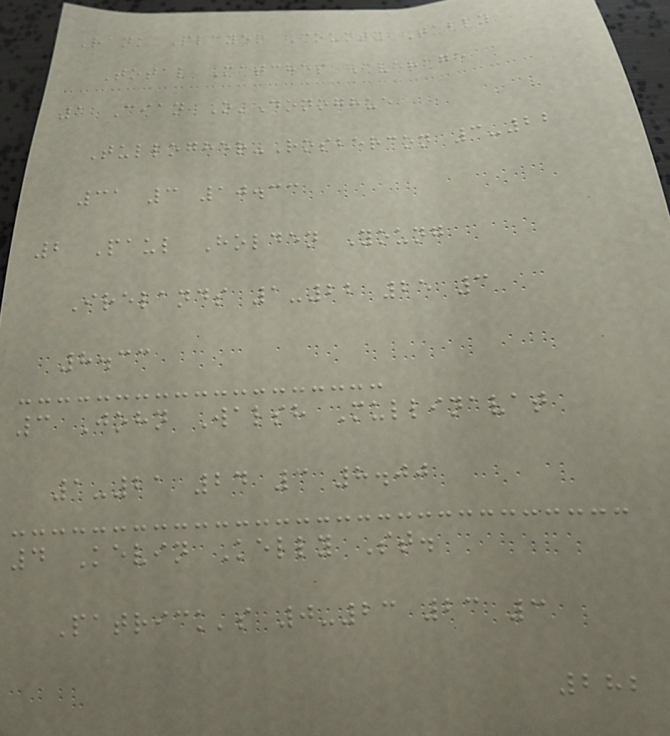Rank Player County Tally
Total Matches Average
1 Cian O'Donoghue
Tullogher-Rosbercon 3-22
31 3 10.33
2 Paul Holden Young
Irelands 1-22 25 3
8.33
3 John Walsh Mullinavat
1-21 24 3 8.00
4 Kevin Kelly St.
Patrick's 0-23 23 3
282
